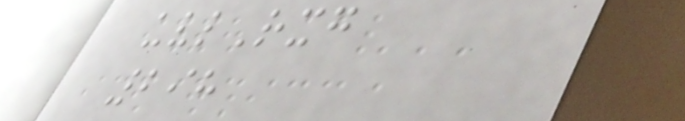uvlRxg
298
